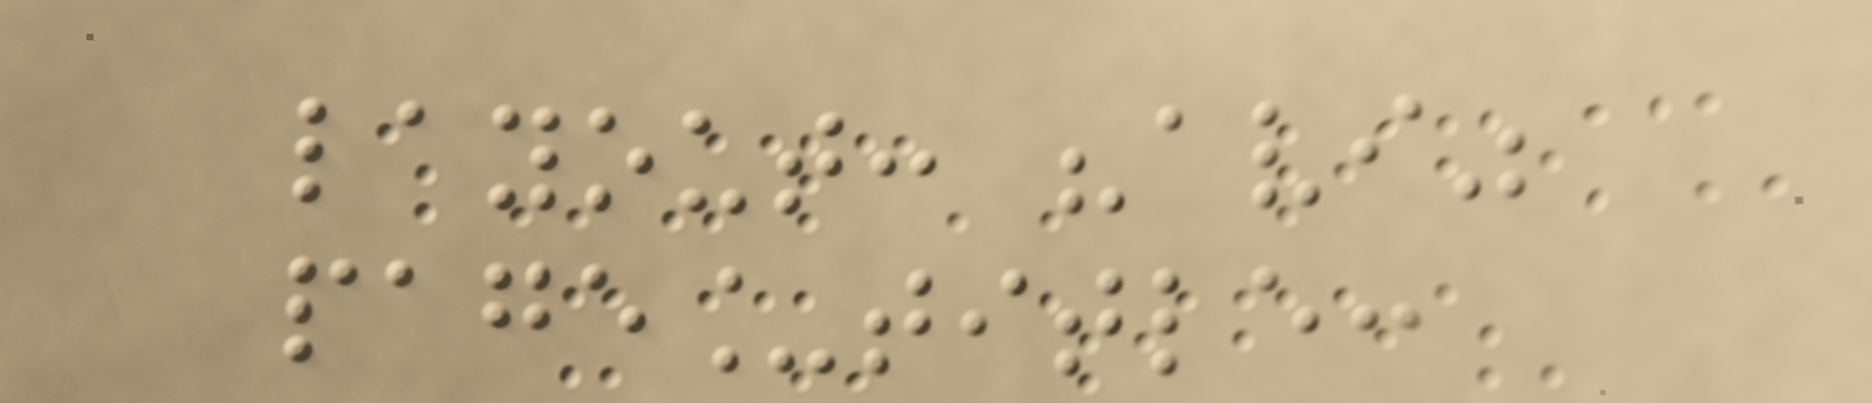layout: "avi"
page_title:
